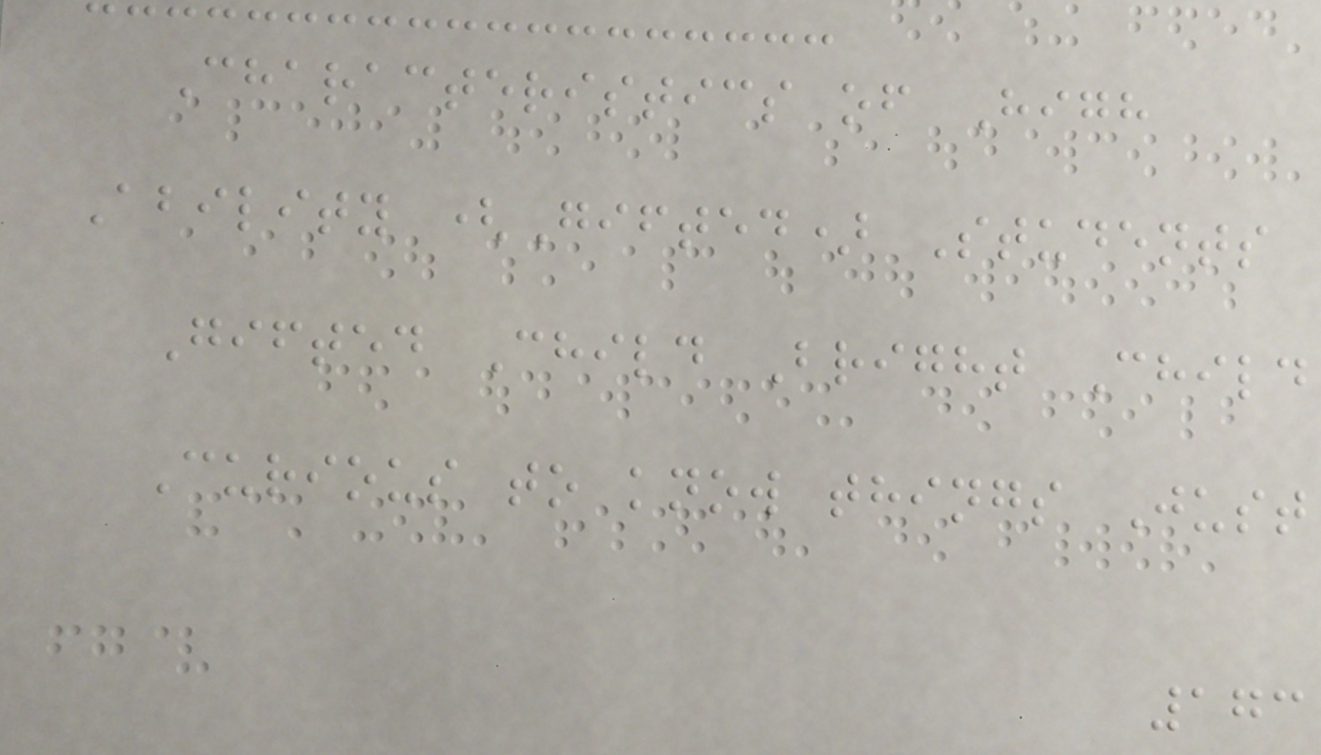Characteristics of High
Ability (Gifted) Students
Gifted Child Bright Child
Curious to know things Just
173
